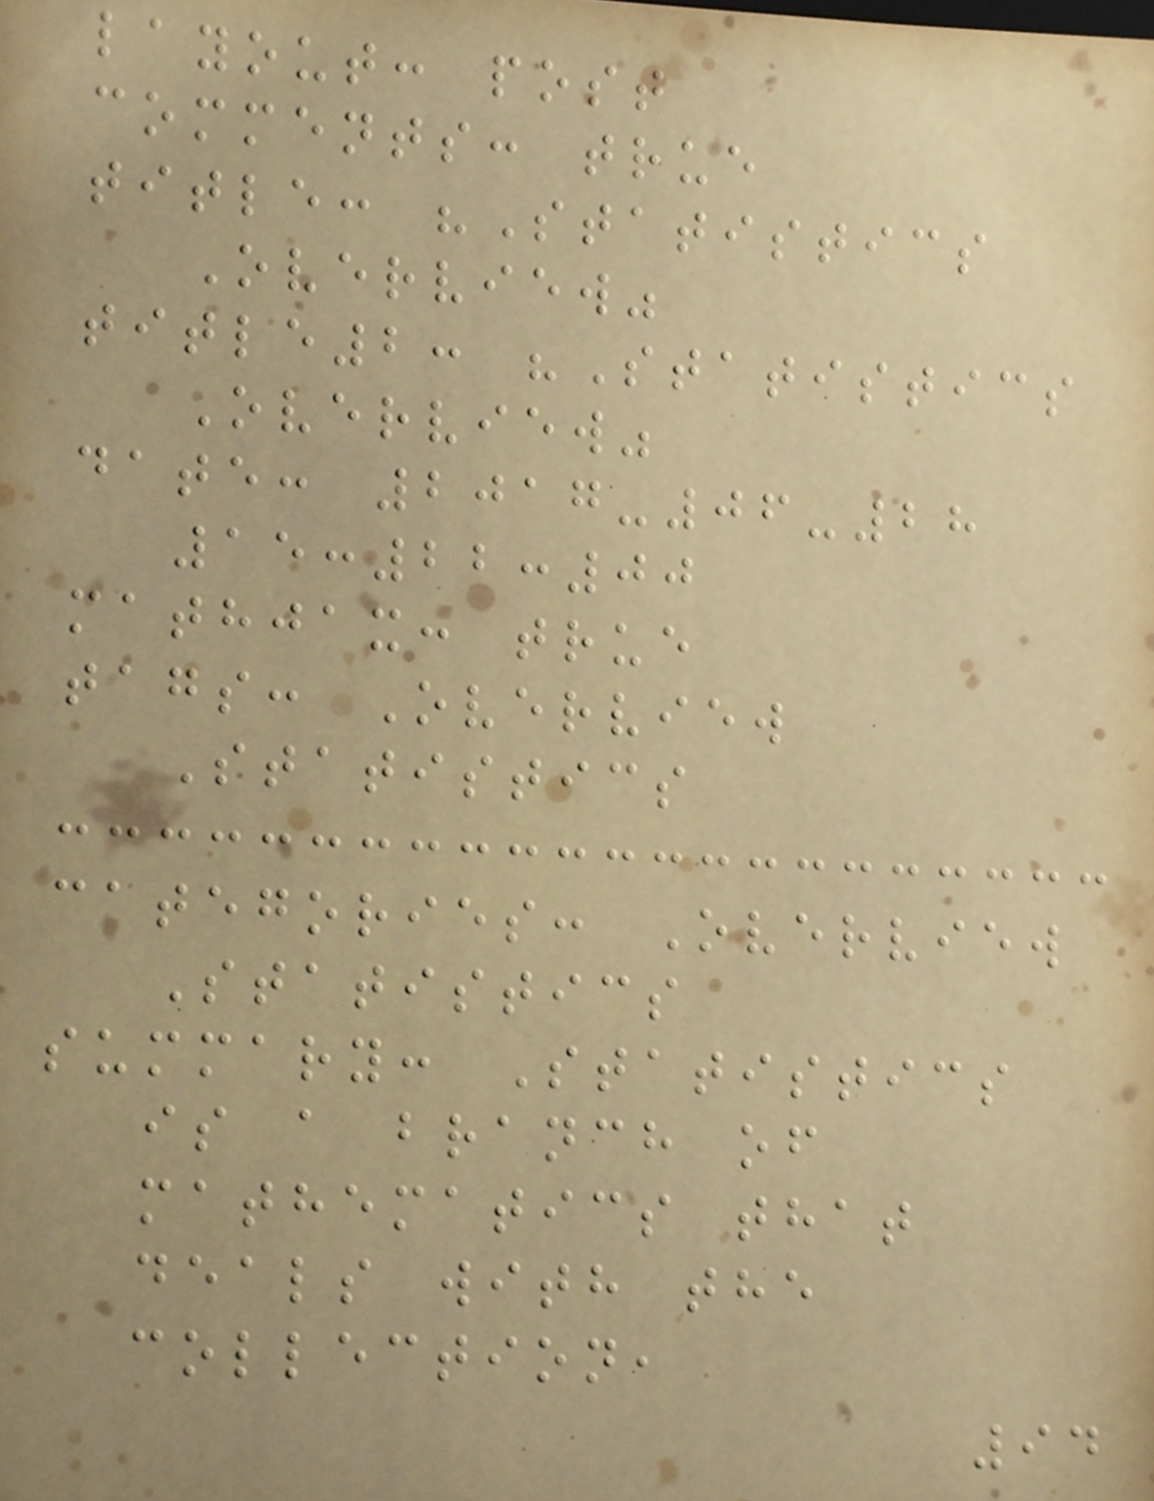layout: post
comments: true
title: "Statistics
Overview"
title2: "Statistics
Overview"
date: 2017-06-28
15:22:00
mathjax: true
tags: Overview
Statistics
categories: Overview
Statistics
summary: Statistics
is a branch of
mathematics that
deals with the
collection,
94
